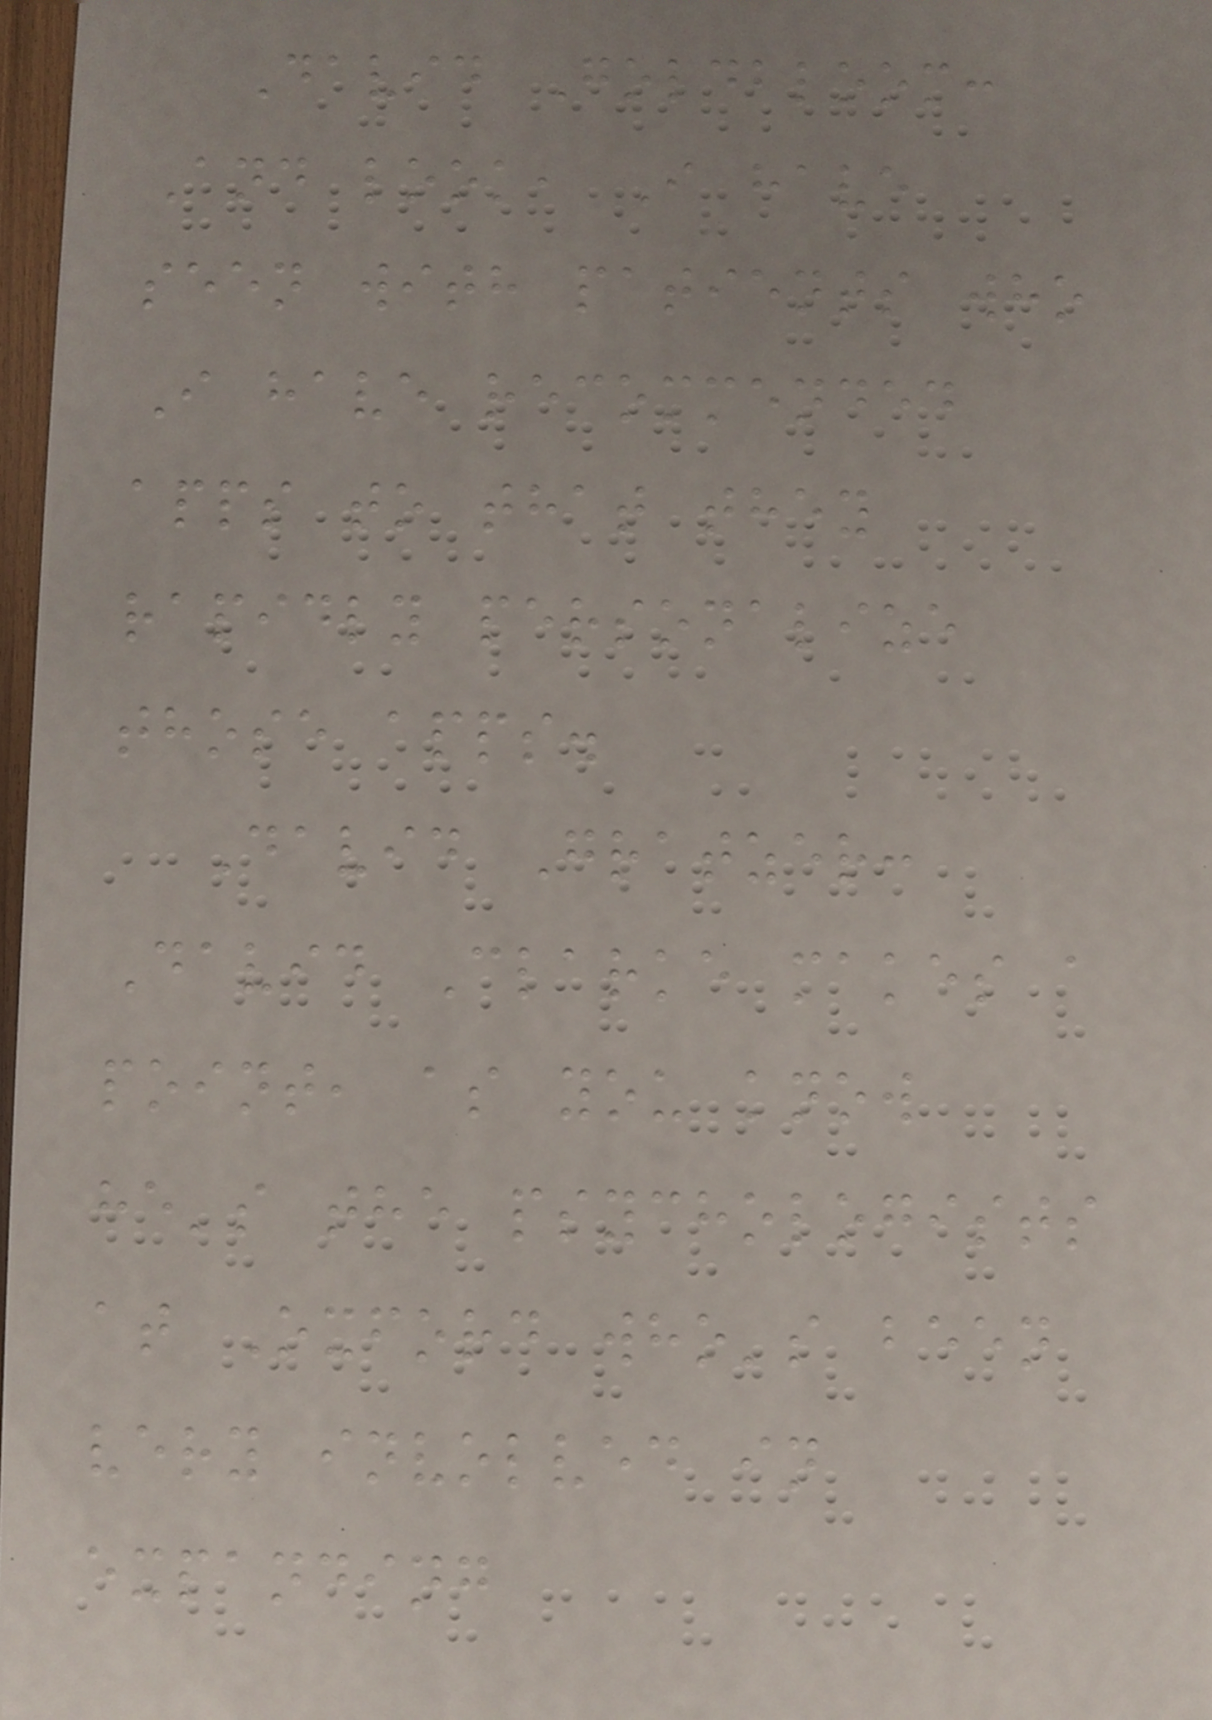David Goldbloom:
And look, I have
seen with patients who
I have recommended
apps to that they
rapidly personalize
those apps.
David Gratzer:
David Clarke makes a
point, as you know
he's the psychologists
at Oxford who's been
very involved in
expanding
